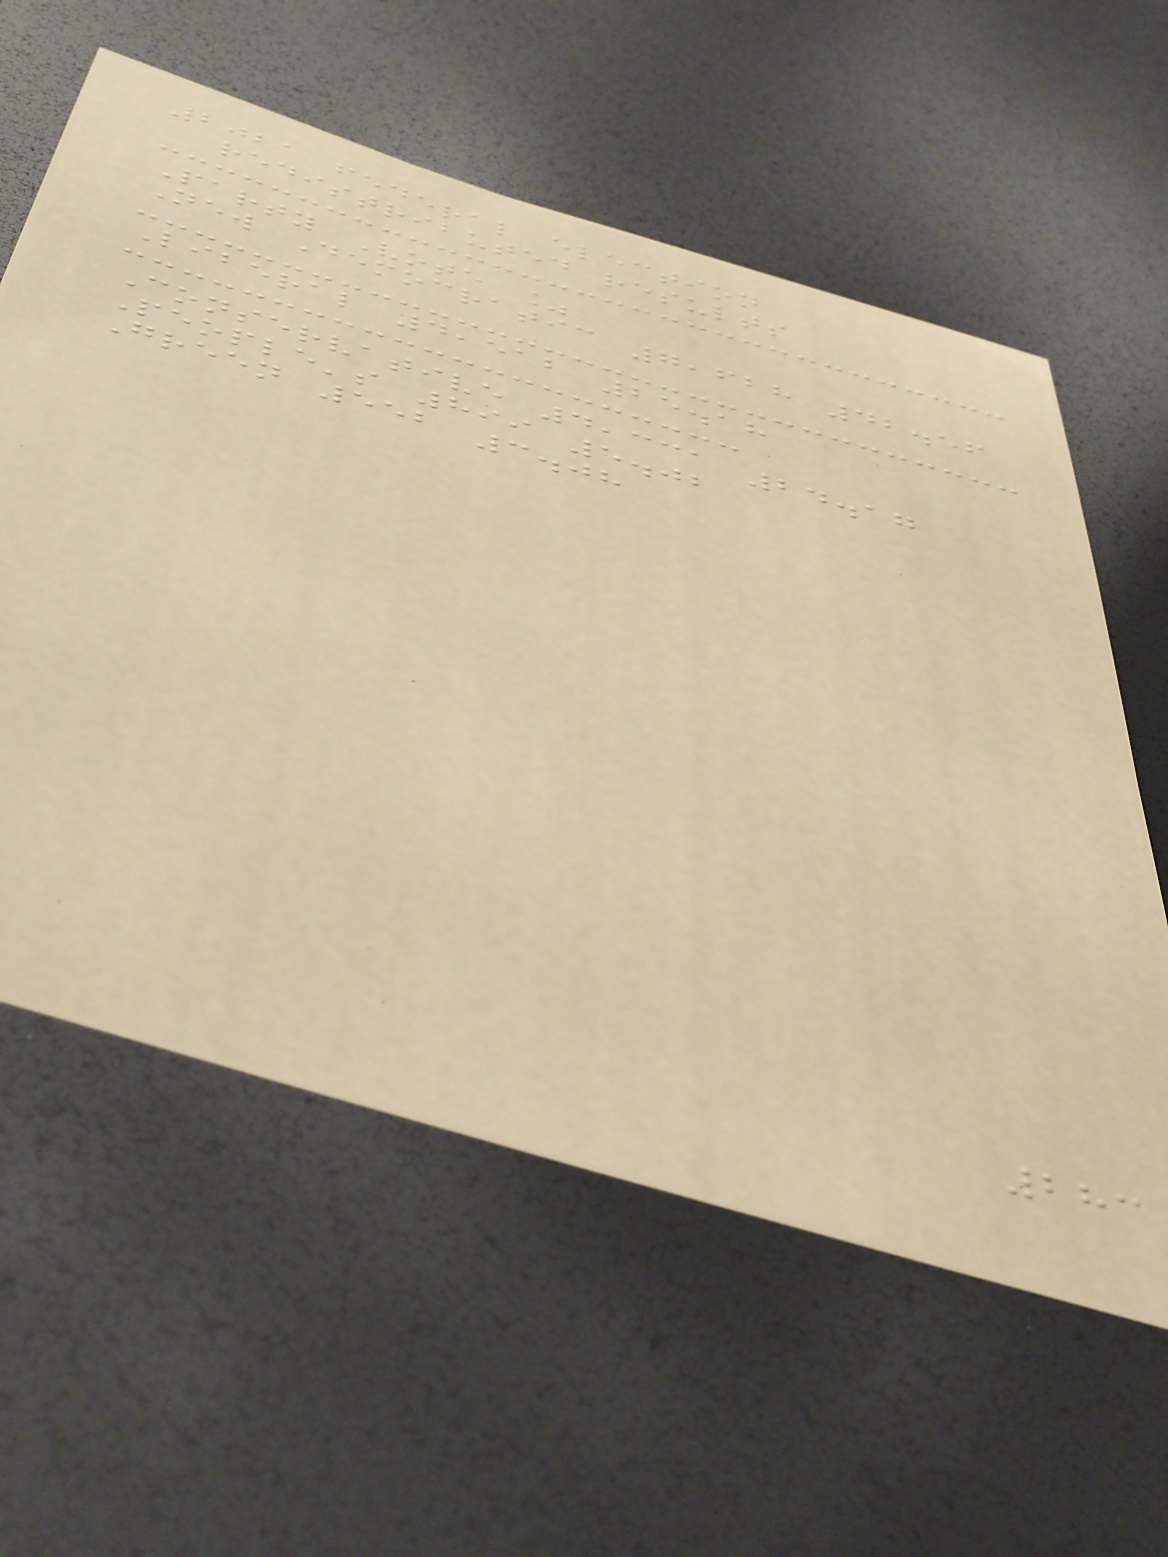2021 federal election
redistributed results
Party Vote %
New Democratic 7,628 42.56
Liberal 4,512 25.18
Conservative 4,331 24.17
People's 899 5.02
Green 552 3.08
283
